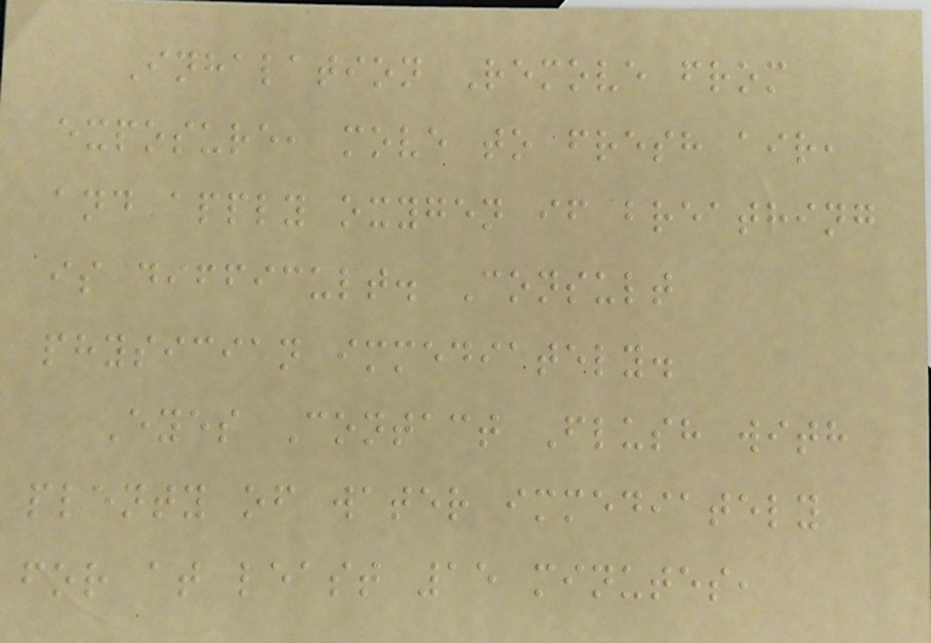Inhalation Remove from
exposure, move to fresh air,
and apply oxygen if breathing
is difficult. Consult
physician immediately.
Eyes Contact Flush with
plenty of water immediately
for at least 15 minutes,
